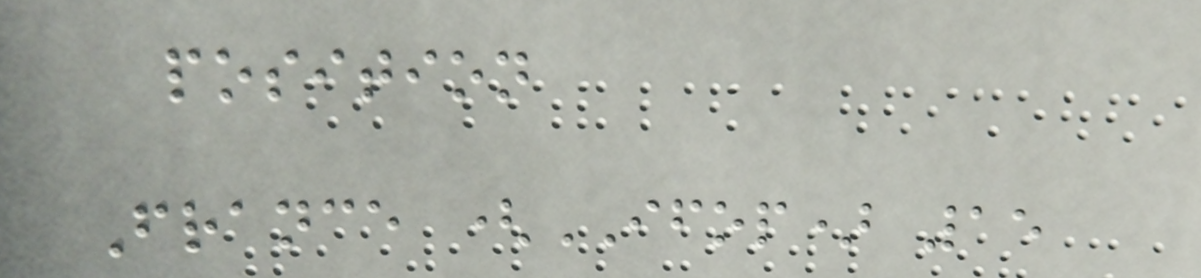position
France (IFOP) 15
